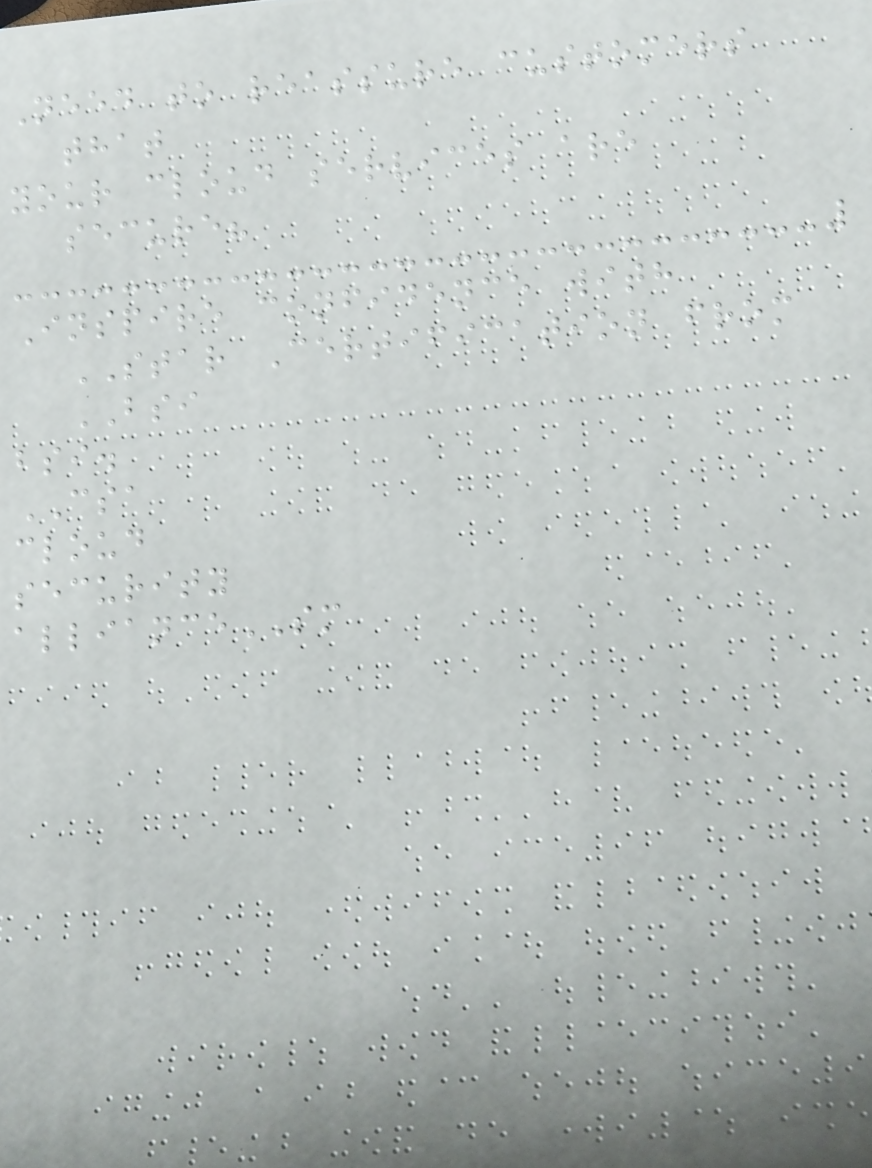Need to reassure customers
that
your cloud services are
secure?
Inspire confidence with
STAR Certification from
BSI
bsi.
CSA
cloud
security
allianceSM
